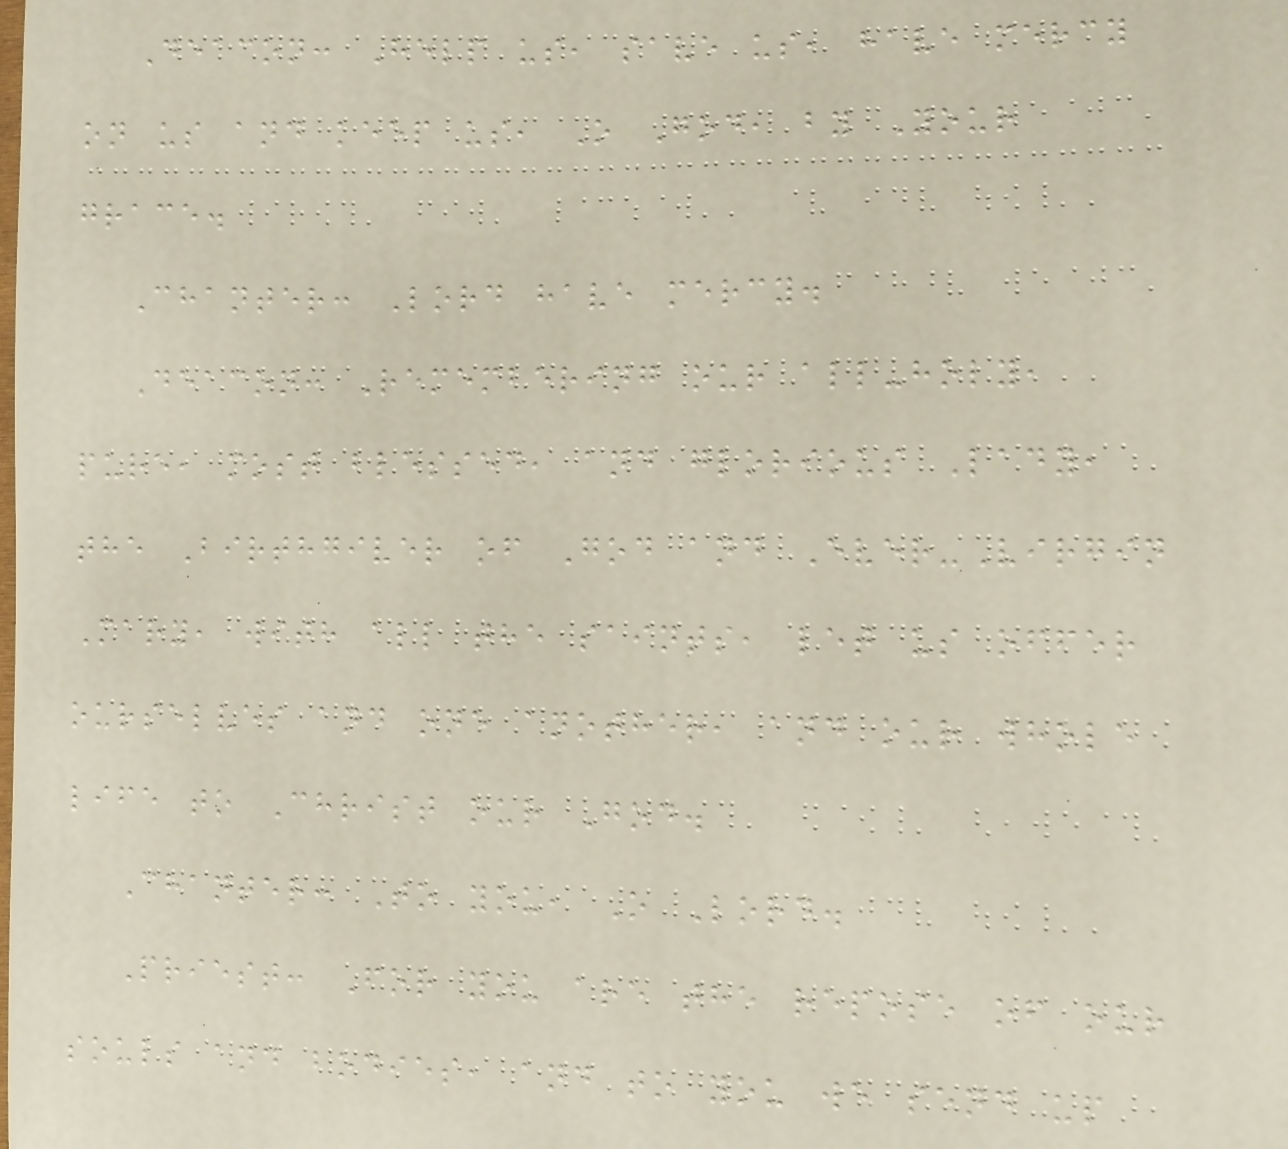Deacon: Help us, save us, have mercy
on us and keep us, O God, by Your
grace.
Chanter: Lord have mercy.
Deacon: Remembering our all-holy,
pure, most blessed, and glorious Lady,
the Birthgiver of God and Ever-Virgin
Mary, with all the saints, let us offer
ourselves and one another, and our whole
life to Christ our God.
Chanter: To you, O Lord.
Priest: For you are the repose of our
souls and bodies, and to you we send up
